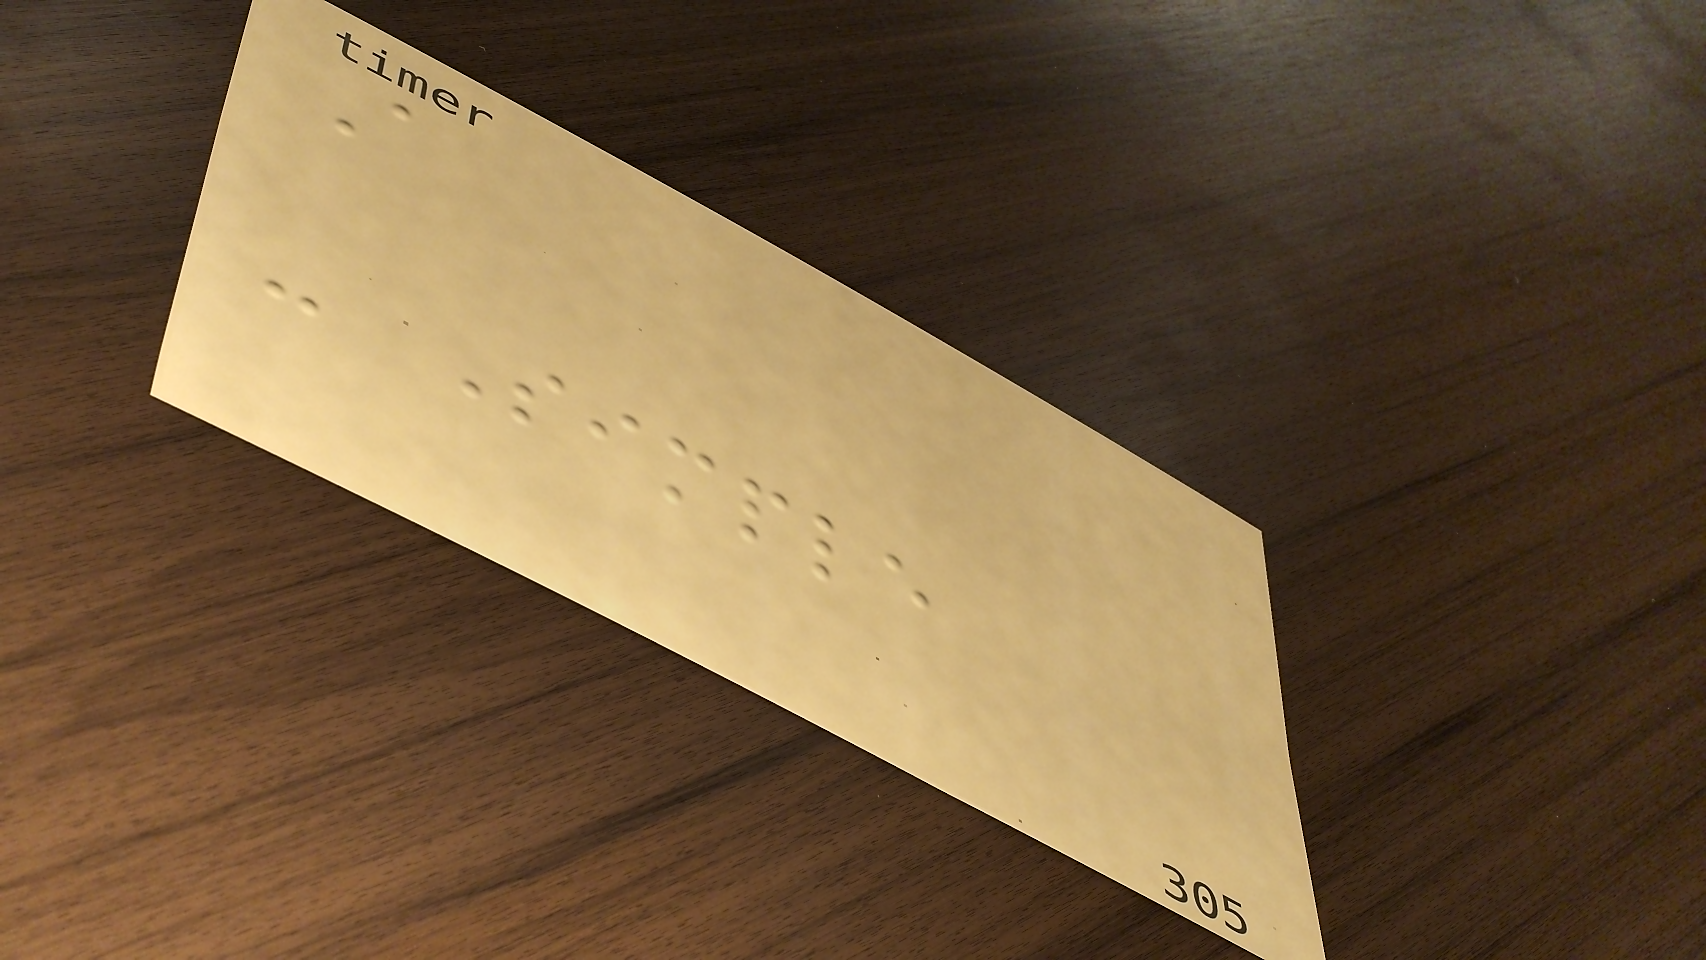A
- Simple
